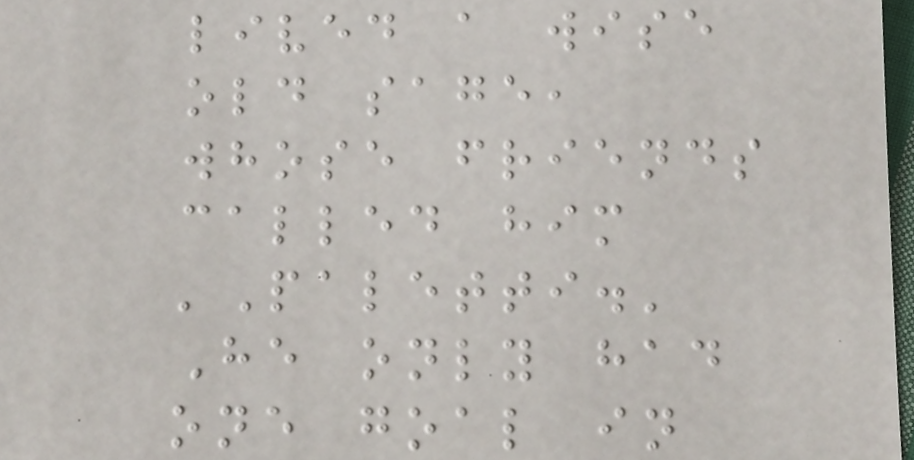lived a wise
old sage,
whose friends
called him
'Paletti.'
He only had
one goal in
